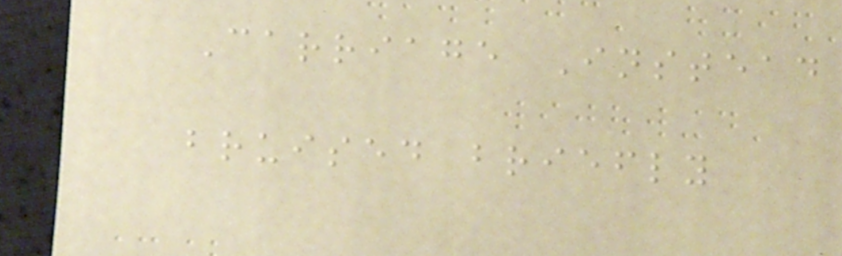Carriage Instead
bruised briefly
